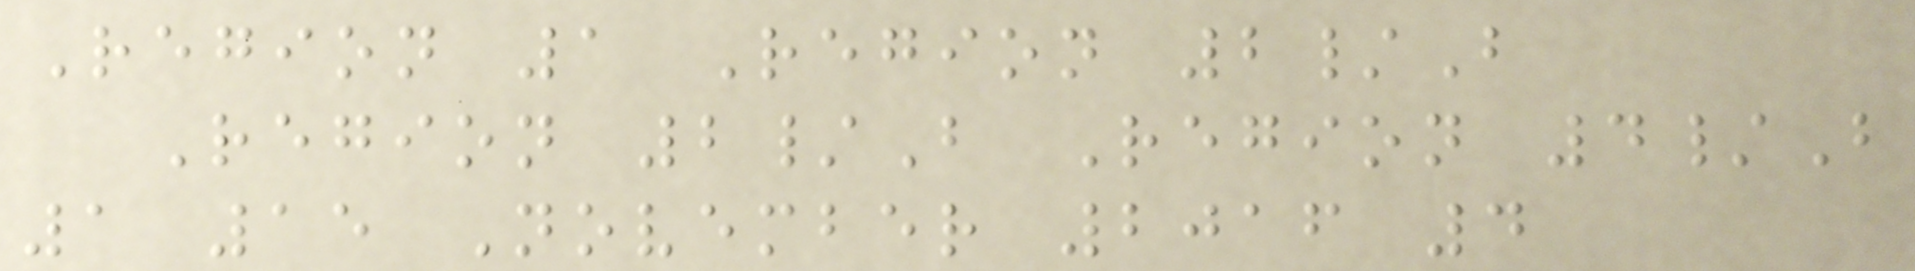Region 1 Region 2/B
Region 2/B Region 4/B
1 15 November 2016 4
